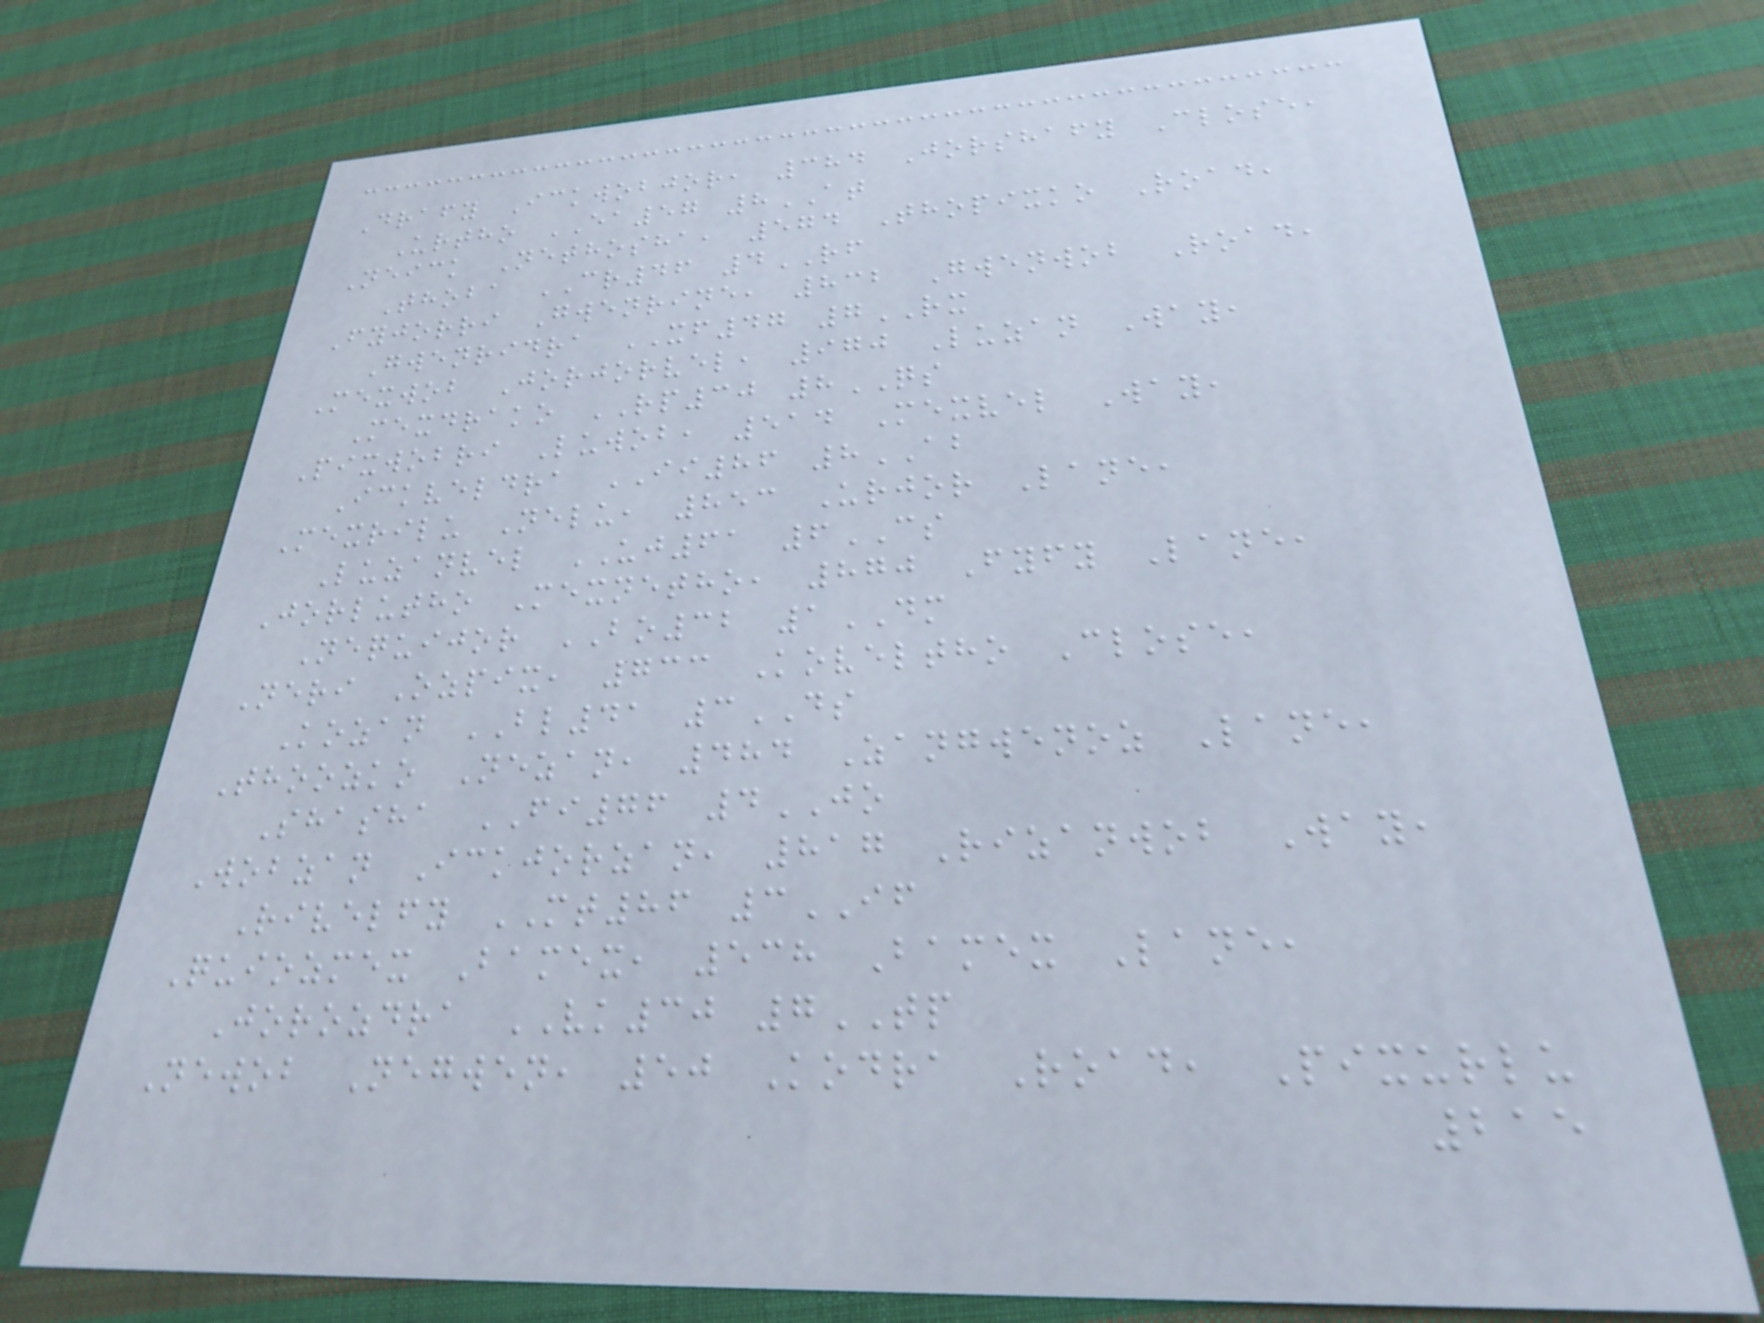Drafy Ickwobjor, 384 Jorshafy Close,
Urtho EA57 8AT
Neick Nethosha, 574 Thopixko Road,
Thoba CR46 4RF
Fyjorri Gwenrine, 832 Gwenwob Road,
Gwenridra XF47 7RX
Mexwob Jorjorvel, 970 Luzan Way,
Mexdrako RP30 8QS
Pixwobri Luwob, 514 Mexvel Way,
Ickveldra II86 8AB
Mexrilu Nelu, 853 Urjor Lane,
Luzanvel UJ61 6CS
Jorlutho Mexnetho, 870 Fyfy Lane,
Nequijor BO32 1DM
Neri Ozpix, 733 Koveltho Close,
Kozan BL41 3DS
Thoozko Nezan, 484 Zangwenoz Lane,
Shasha FI76 4JO
Wobzan Ickjorzan, 817 Rizanwob Way,
Rivelfy MT86 3IF
Quiozmex Bamex, 538 Bamex Lane,
Jorozdra VK30 7TP
Newob Negwen, 50 Kodra Road, Pixurlu
215
